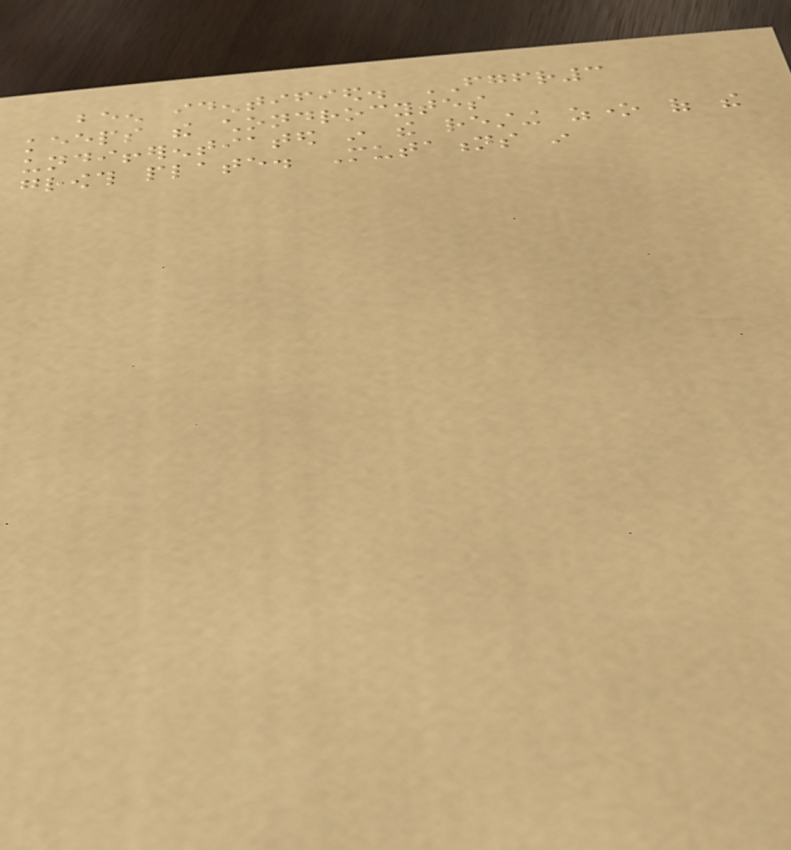been identified. FGFR3
keeps the chondrocytes
undifferentiated in the resting zone of the
growth plate. Mutations in
